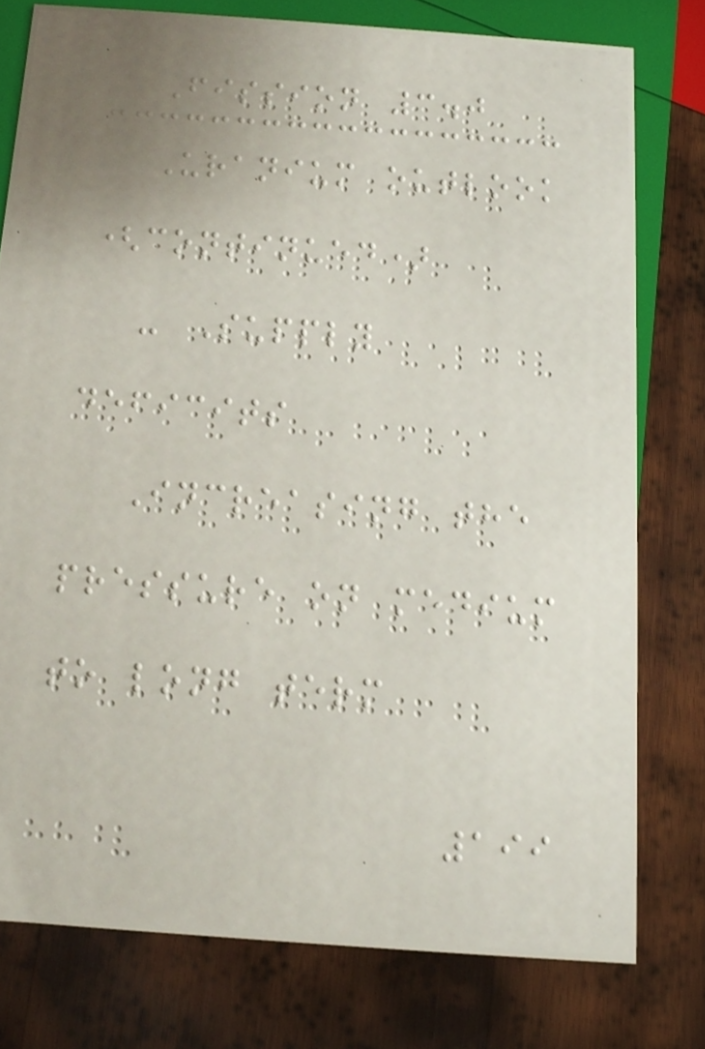Fission 3.0
Uranium outlook
(continued)
- Supply
deficits
Increasing the
pressure on medium
to long term
199
